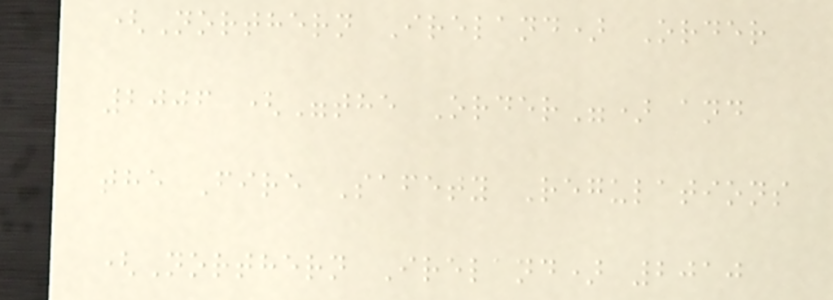(Northern Ireland) Order
2006 ("the Order") and
the Fire Safety Regulations
(Northern Ireland) 2010
